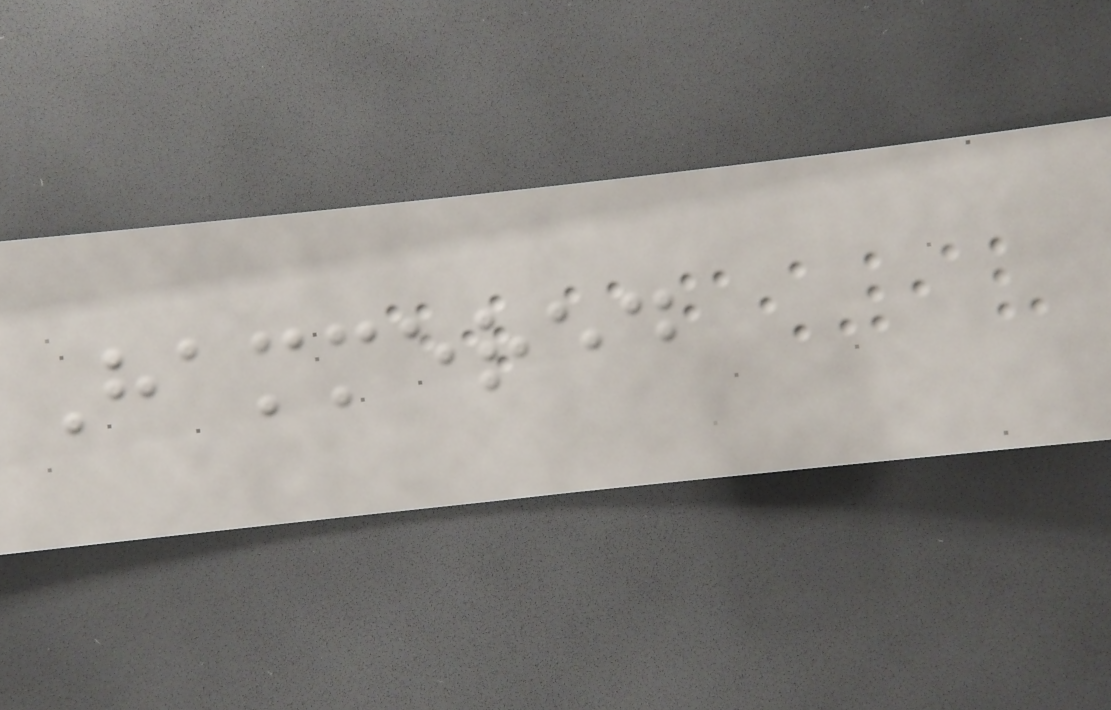Hammered
